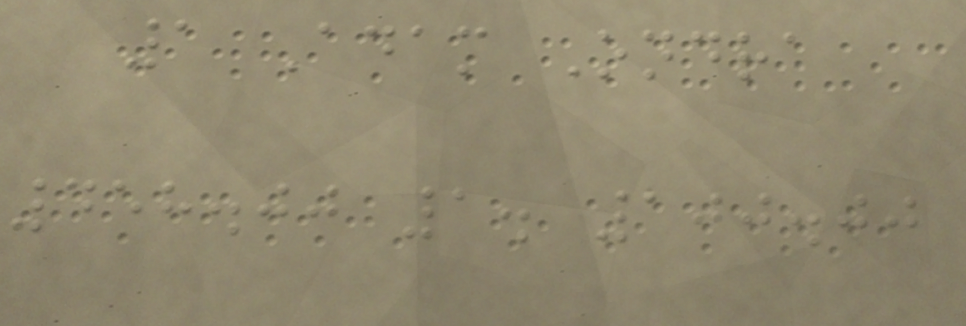1 Adam Ondra
458.00 1. 100.00
